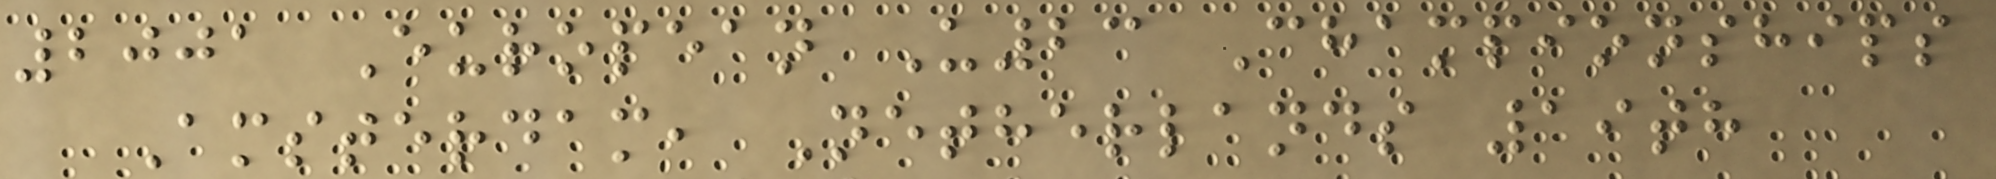2001 European U23 Championships
Amsterdam, Netherlands 19th
